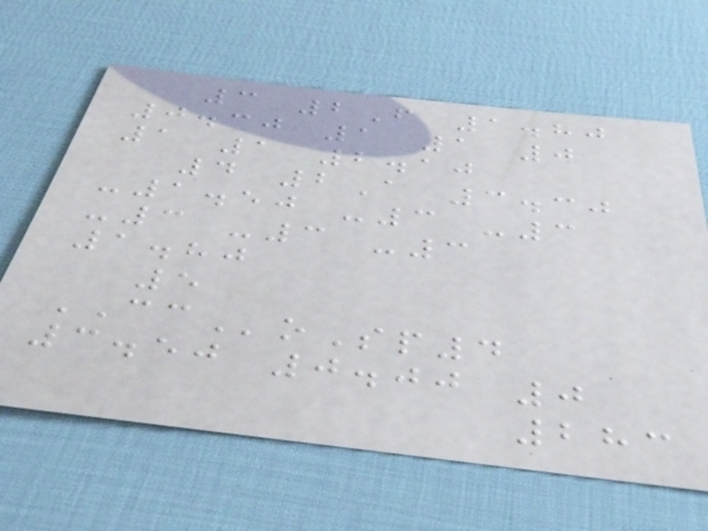3 2F 1.80
0.30 1 1 0
1 1 2.10
4 2A 3.30
-1.50 -3 -3
-3 -3 -3
1.80
5
CCoSp4
3.50 0.00 0
283
